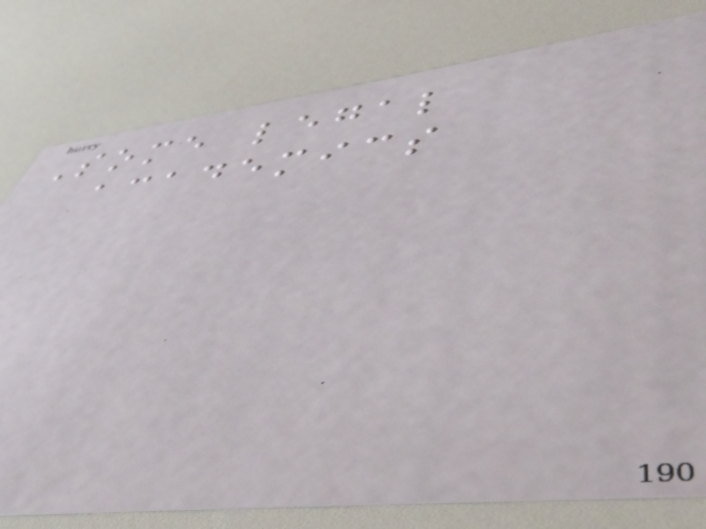Some legal
academics
